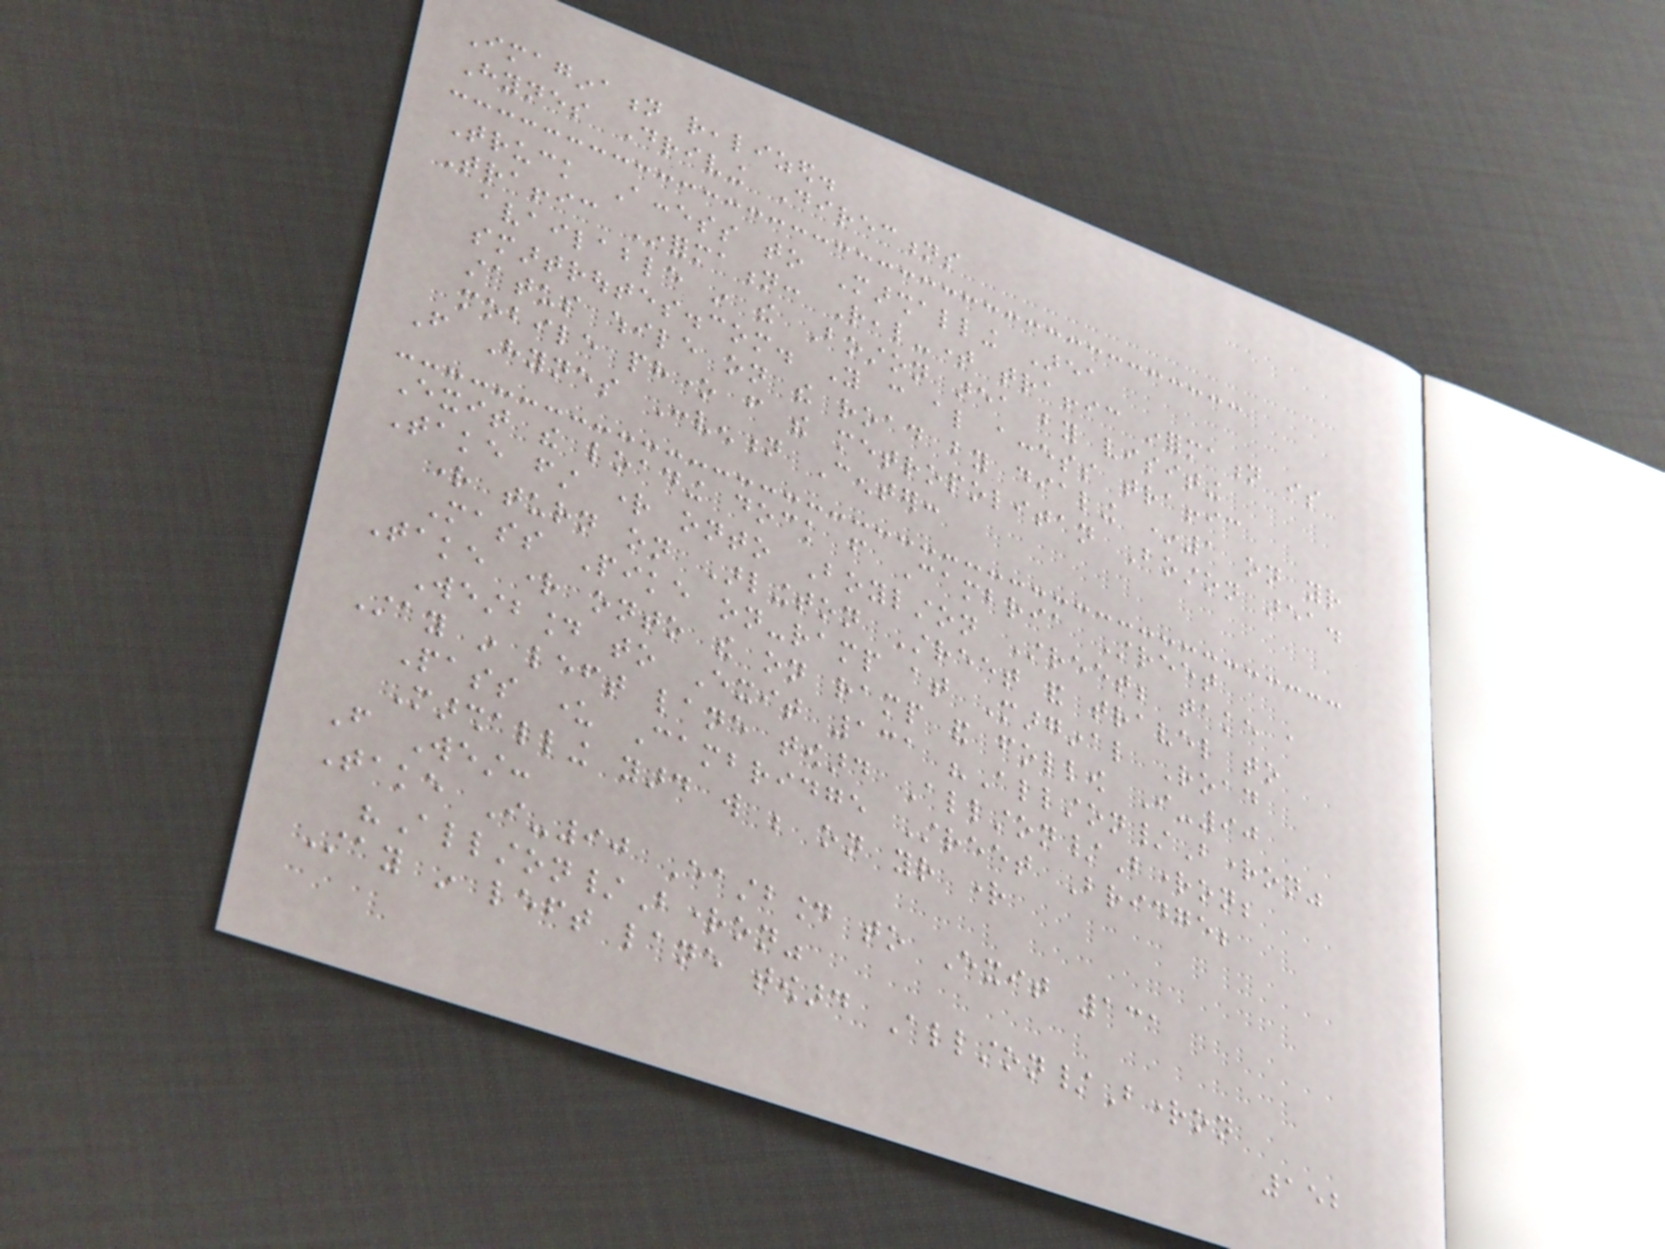Imagination realized.
Hynes Driving Directions
Truck Access to Marshalling Area
Traffic Information: Real-time traffic information is
available in the Boston area by visiting
smartroutes.com. You can also access traffic
status while on the road by dialing *1 on your
mobile phone from the metropolitan Boston area.
From Hynes Convention Center:
Exit the loading dock from Cambria Street
Take first right onto Boylston Street; take a
right turn on Arlington Street and travel to
Mass Pike on-ramp at Marginal Road
Take right onto the on ramp and follow I-90
Westbound to Exit 131 "Allston/Brighton"
Stay in left lane toward Allston/Brighton;
Pass under Cambridge Street Bridge;
Marshalling yard will be on your right
From West:
Take I-90 Eastbound to Exit 131
"Allston/Brighton"
Stay in left lane toward Allston/Brighton
152
